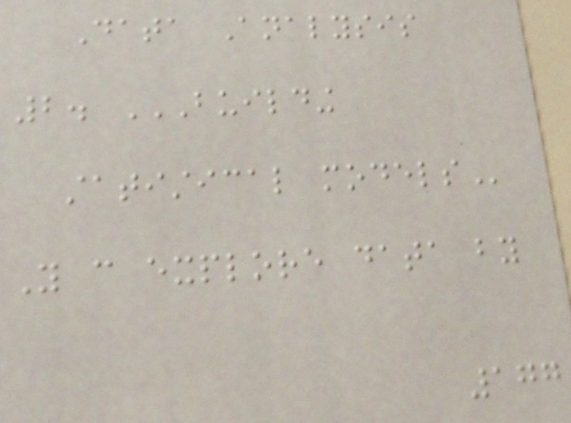Data Analysis
2. BUILDING
STATISTICAL MODELS
You can explore data by
177
